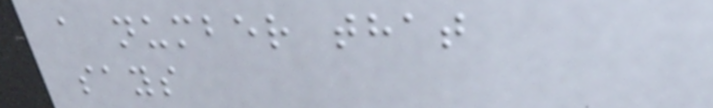a number that
says
